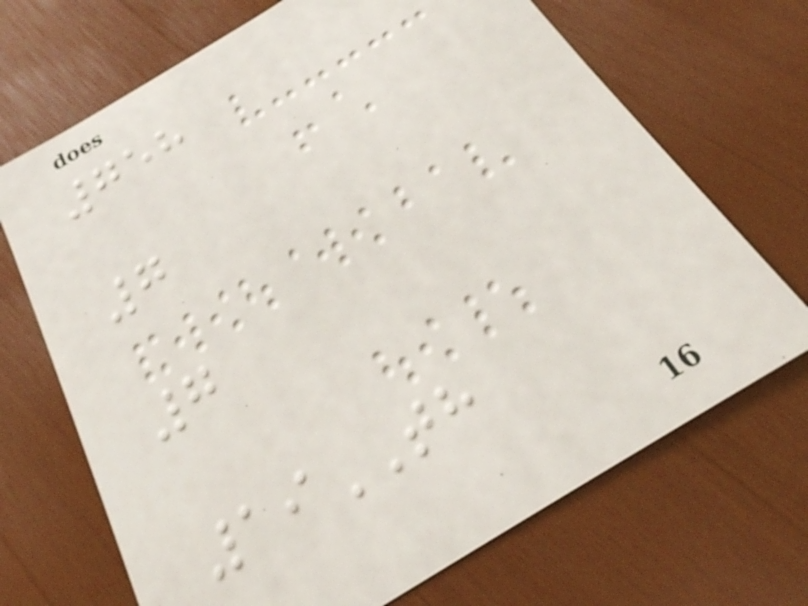758
7
7
19TH
